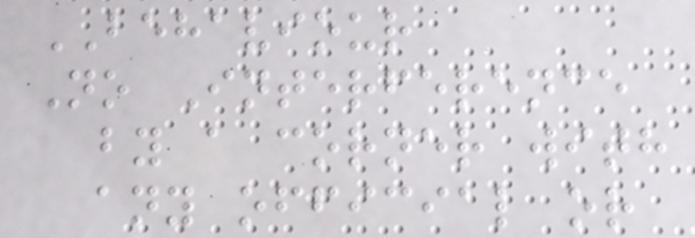BEHAVIOUR
No Interference
by a corner with
any official or
